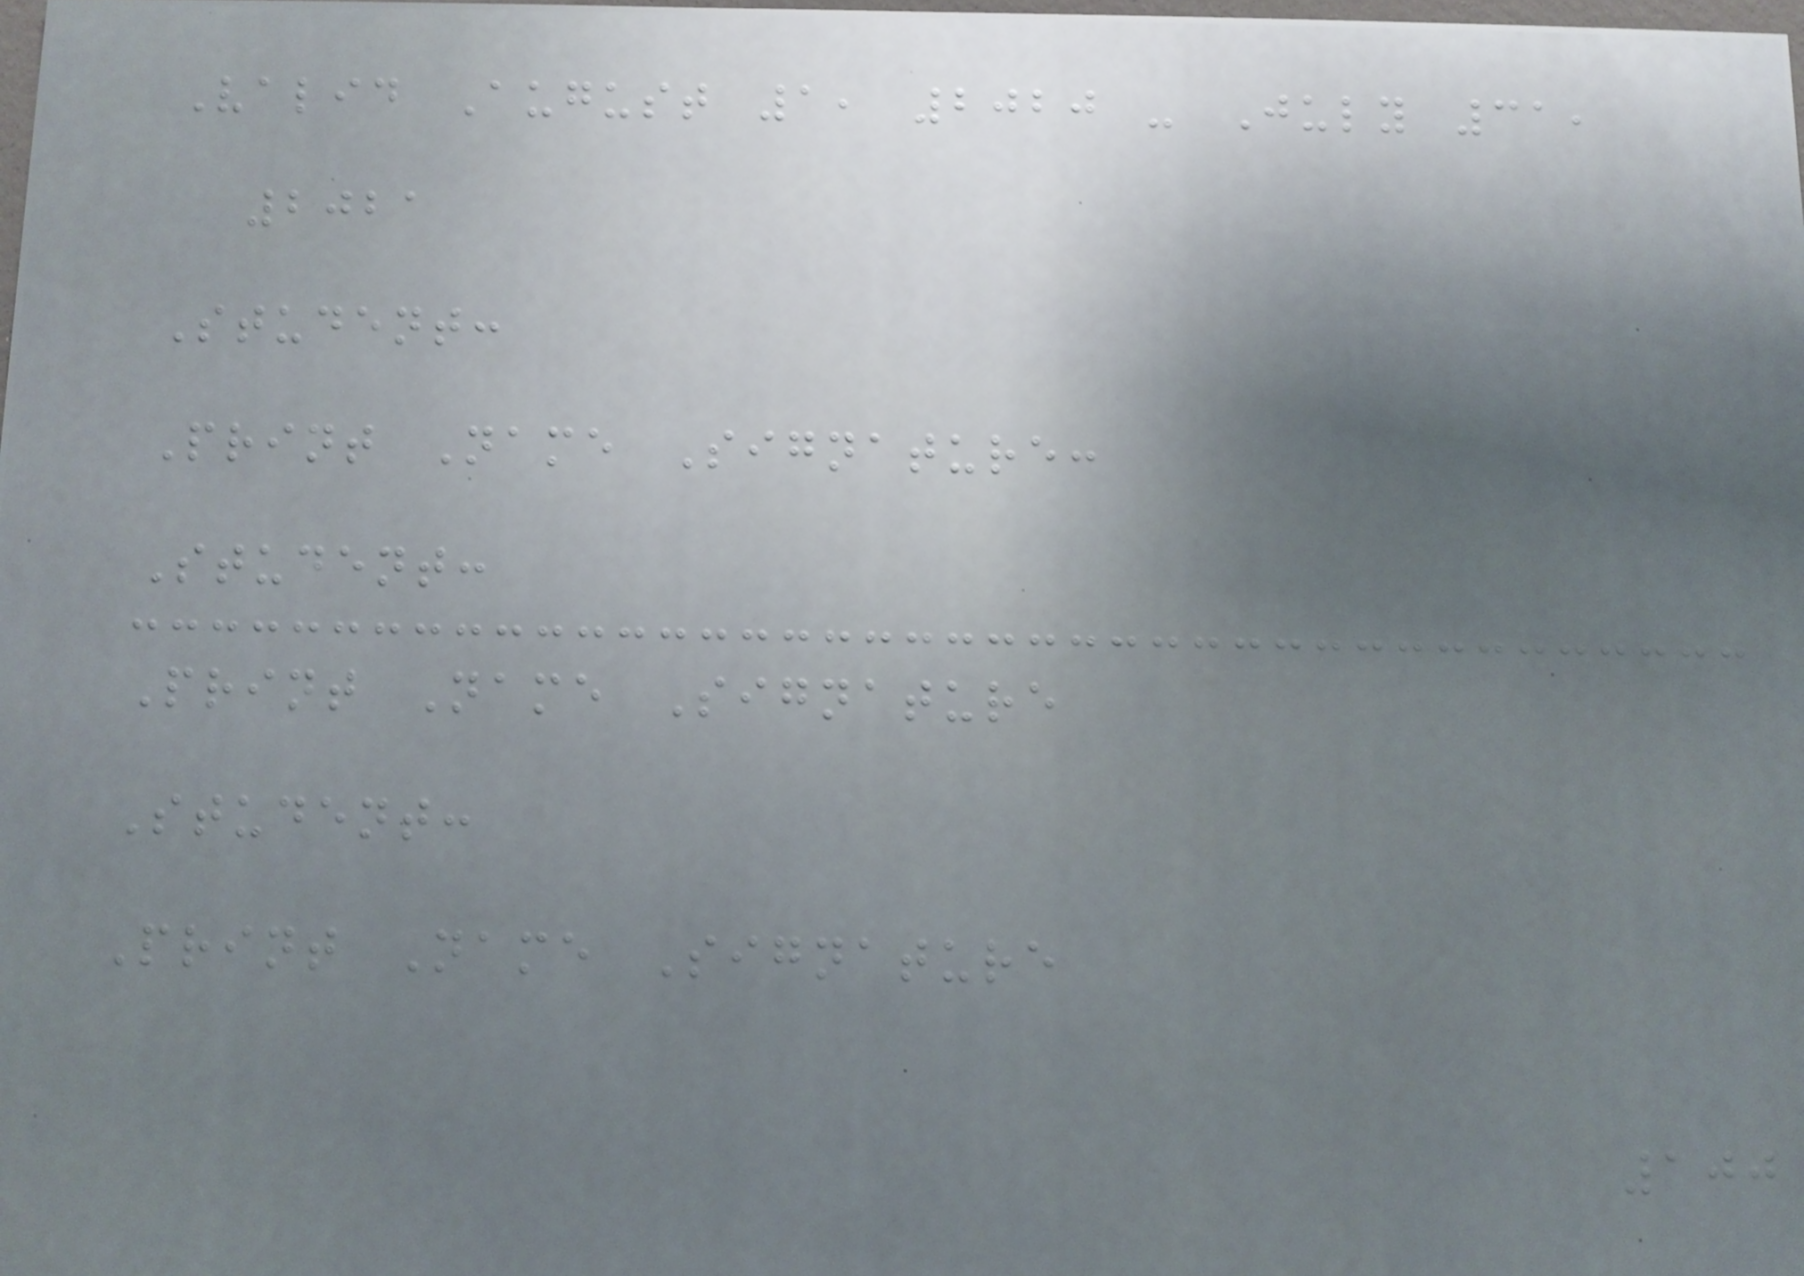Valid August 1, 2020 - July 31,
2021
Student:
Print Name Signature:
Student:
Print Name Signature
Student:
Print Name Signature
100
